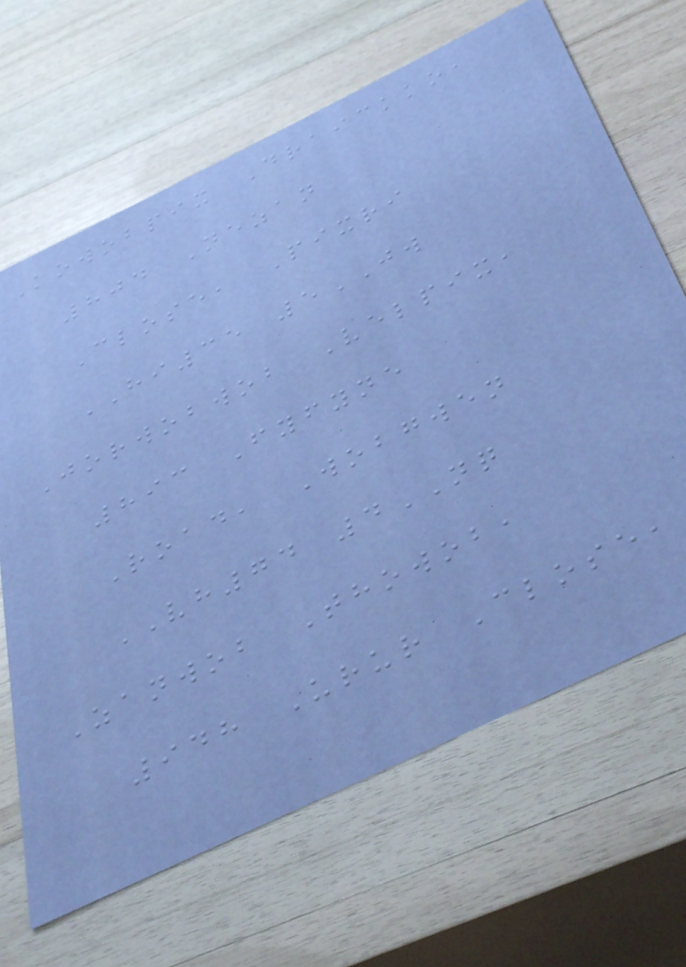Kowobpix Draickko,
804 Nezan
Close, Pixri
HI35 5JW
Jorwobwob Velpix,
893 Fyfyne
Road, Wobgwen
VH74 4NQ
Zanwob Thowob,
948 Urur Close,
